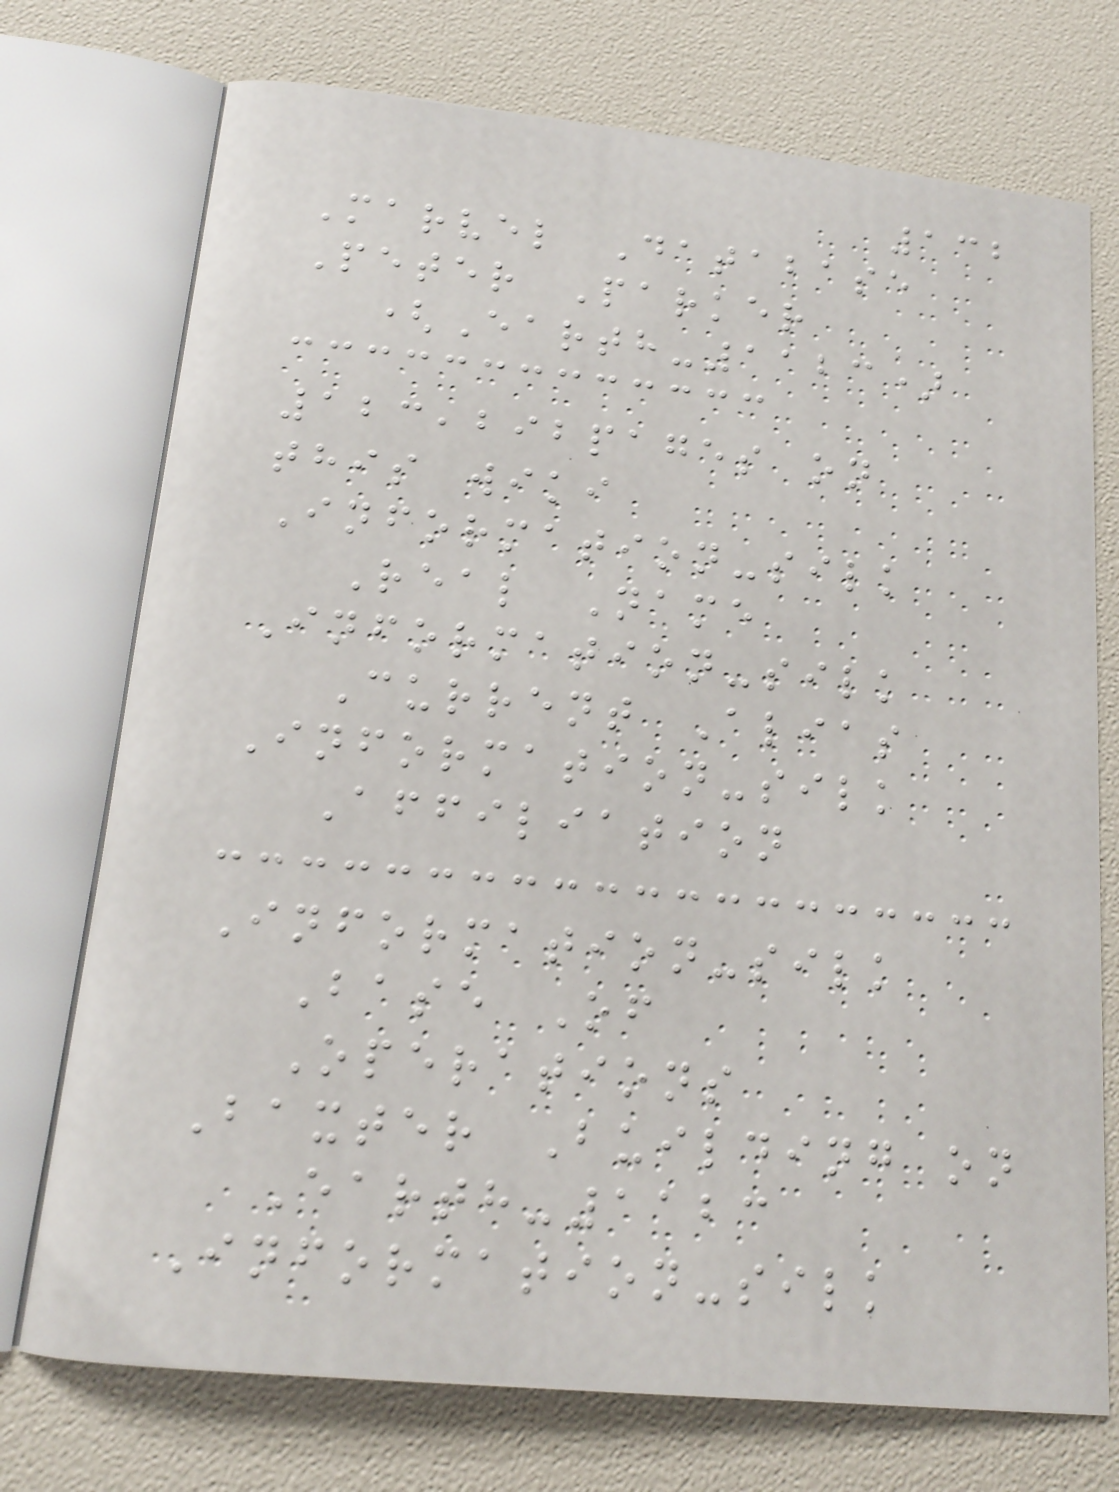132
Marvel Database
Peter Parker
(Earth-1123)
123,292pages on
this wiki
Information-silk
Real Name
Information-silk
Current Alias
Information-silk
Affiliation
Information-silk
Base Of
Operations
Baxter Building on
Earth-1123
Information-silk
